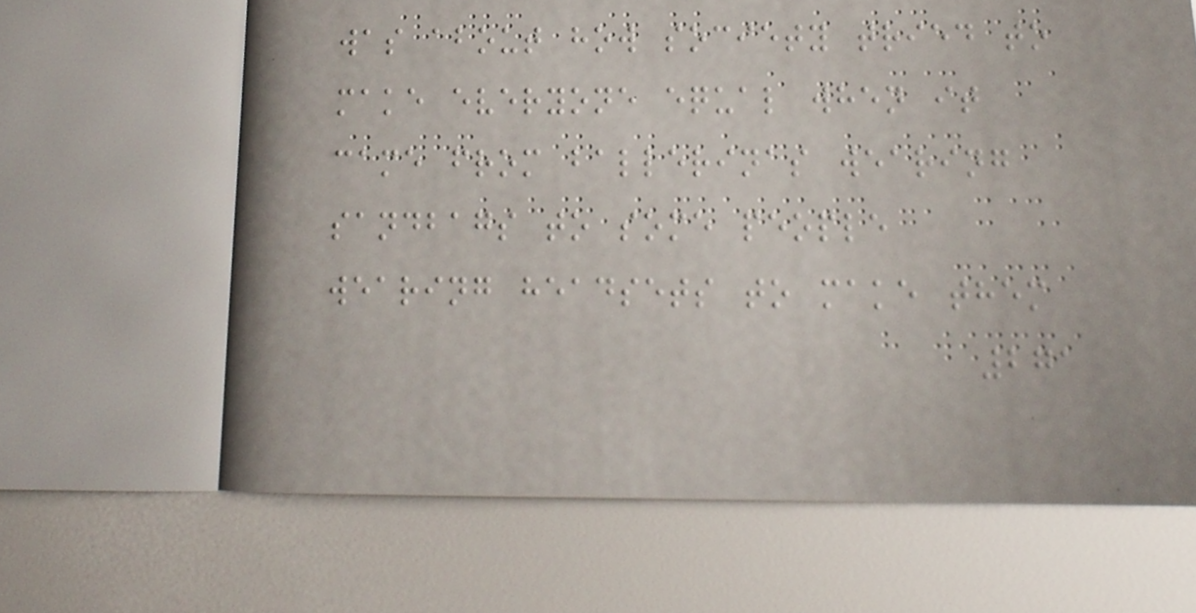was about how society tried to
make everyone equal when it
came from ballerinas wearing
sandbags to some people
wearing headsets to make them
271
